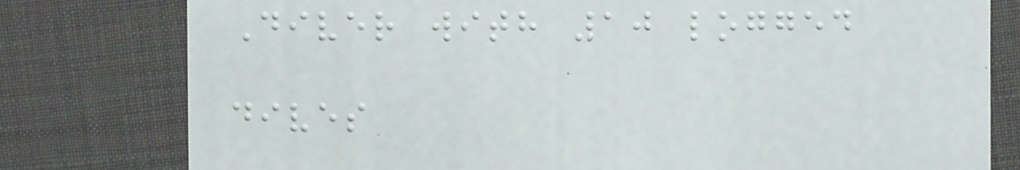Diver with 10 logged
dives
